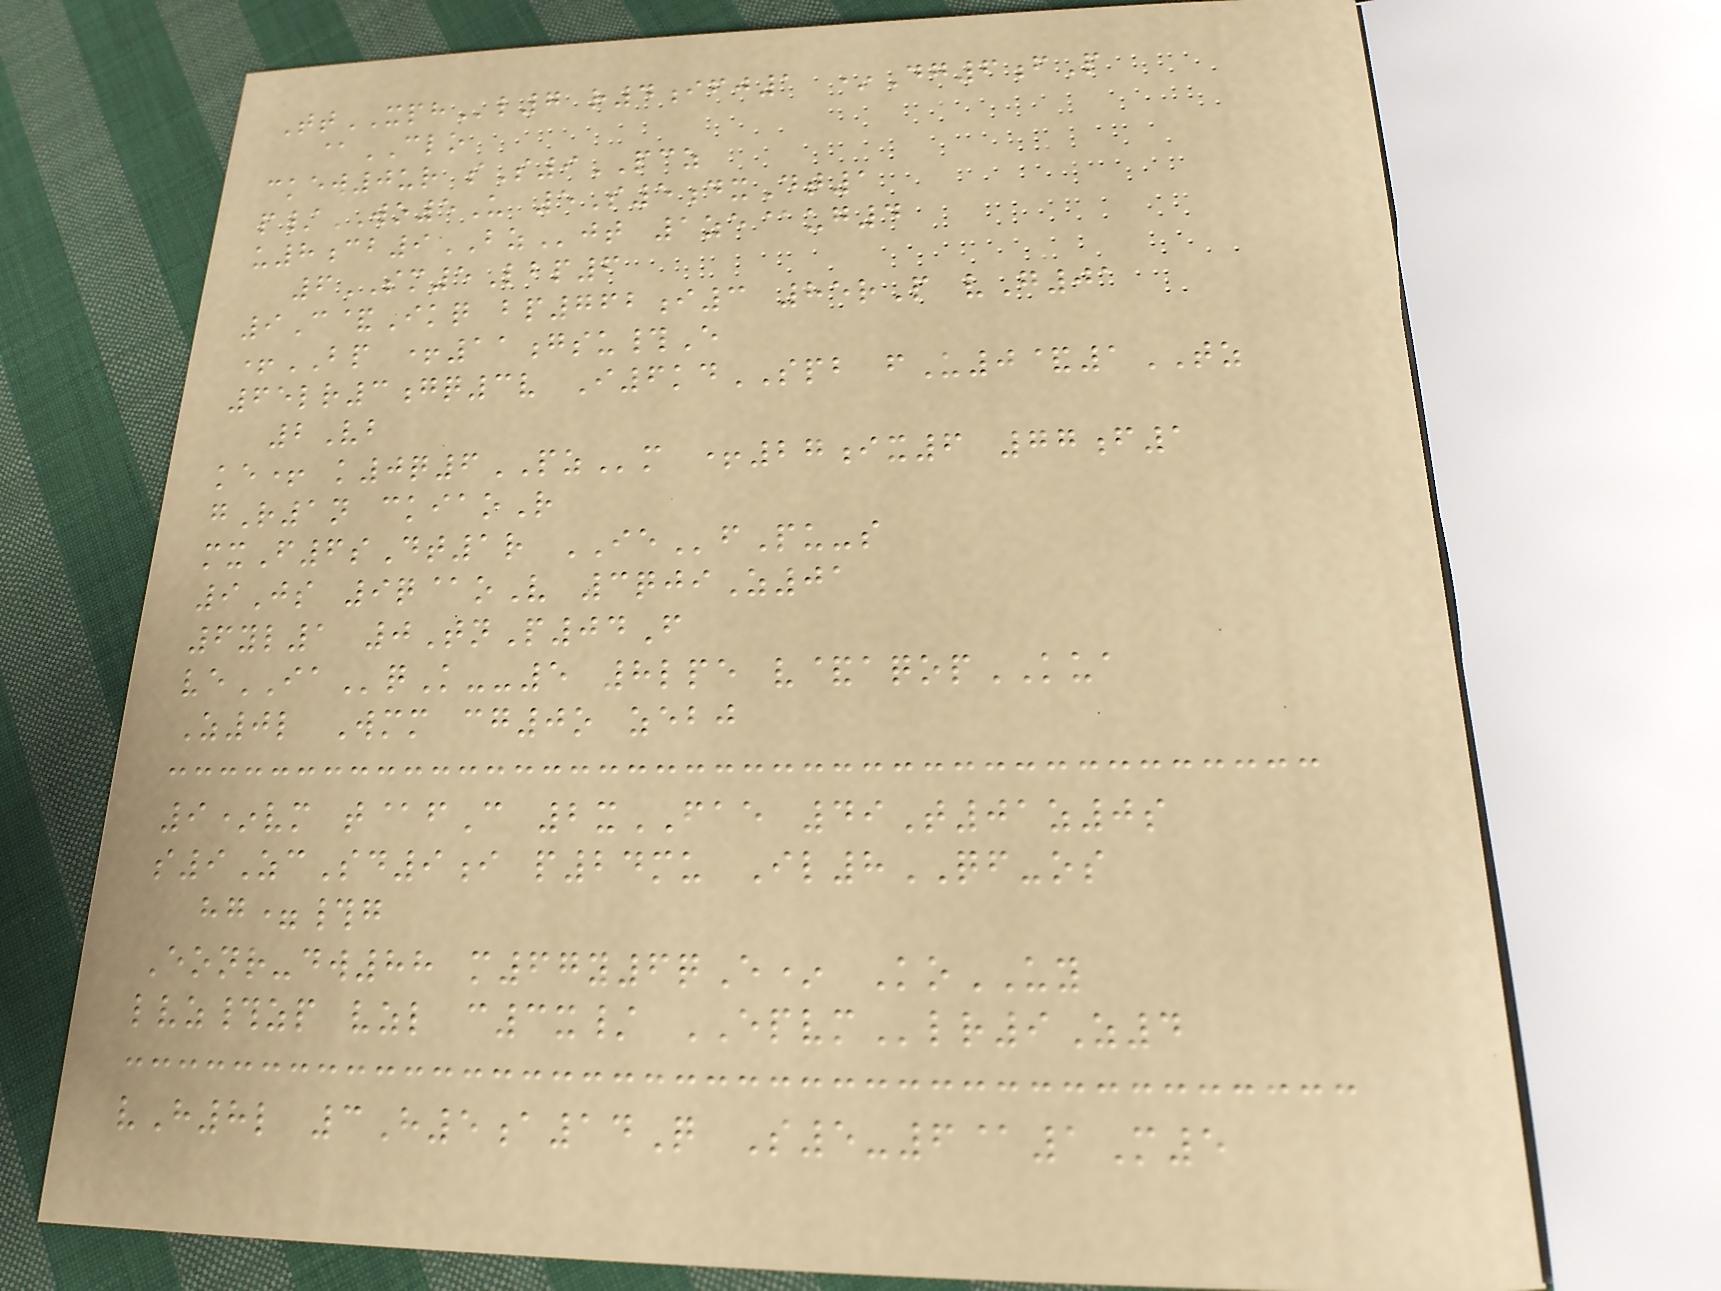TtXPHl7 r4ifj1 *Dg6fP
@CLO
ckew0ur sS9PCZ
p/WO5U 5S5dxDt1
u8cb9BZjt 1ze@ug4
6SM5Lbp6
9C&Ikq bp762i3 85rP vG01
+BP +11gsu#E
65lr3gq3v I6kdSPB fU0&1TZ
2Vb
ke+ k0q6PZm +27ix6 77f1
gR1n ckiaoR
mxF6sDt1r IEfPu-s
9Js 9q@oV 3qjiZ01
6yl1 0TnP04F
veIAqK--5 8lpe v&aqopKUA
Z0l Wmm cg0o zebj
9*vm t@fC 2xFAE 49T01z0s
s9ZcSd9i p24mu Il8QF-os
hg=#g
Eonr-dw88 m67y6qE* KoUY
lvz#zp vzl c3x/ EPVMlr9Z4
vH8l 3H5a14Q S5-6@1M5
